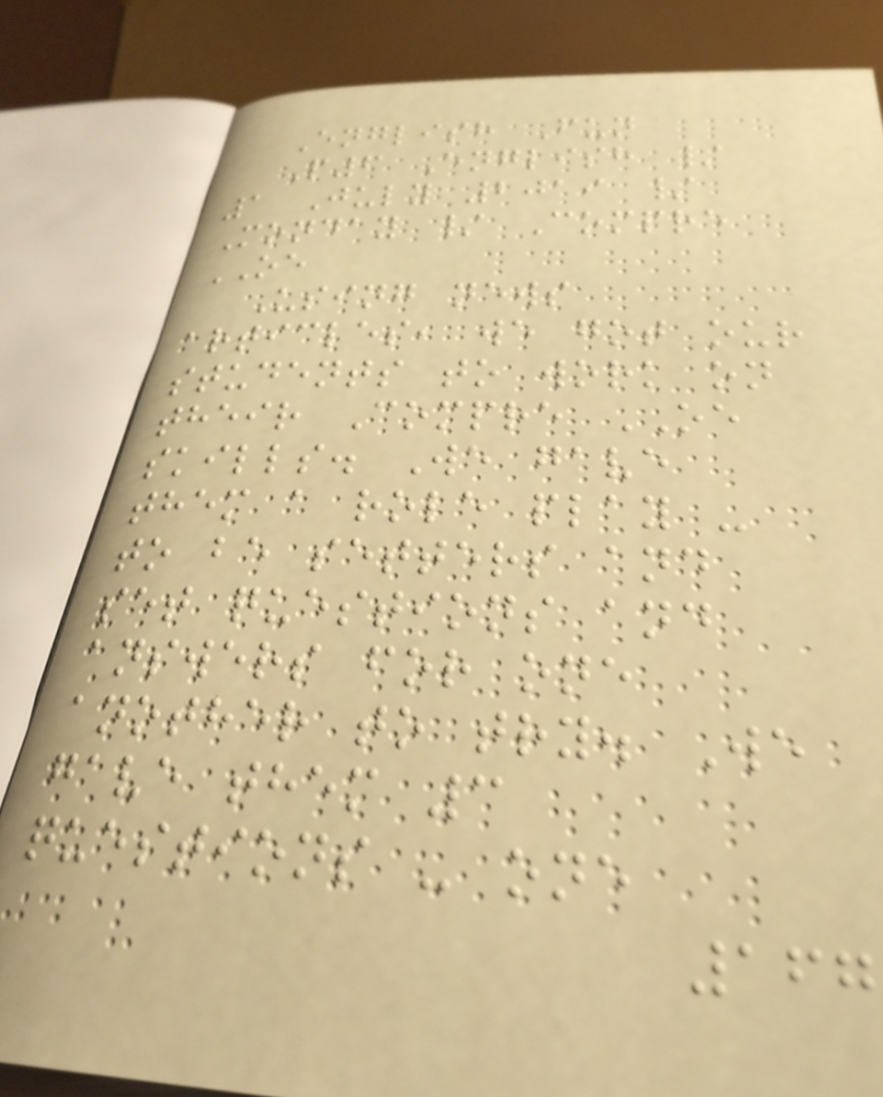English Fun
P6 English /
1 July 2019 /
Monday / Compre
OE
Using news
articles, we got our
students to work on
their Compre OE
skills. We gave
them a role play -
to be setters and
set questions and
answers for one
another to try. We
gave them 3
questions - one
167
